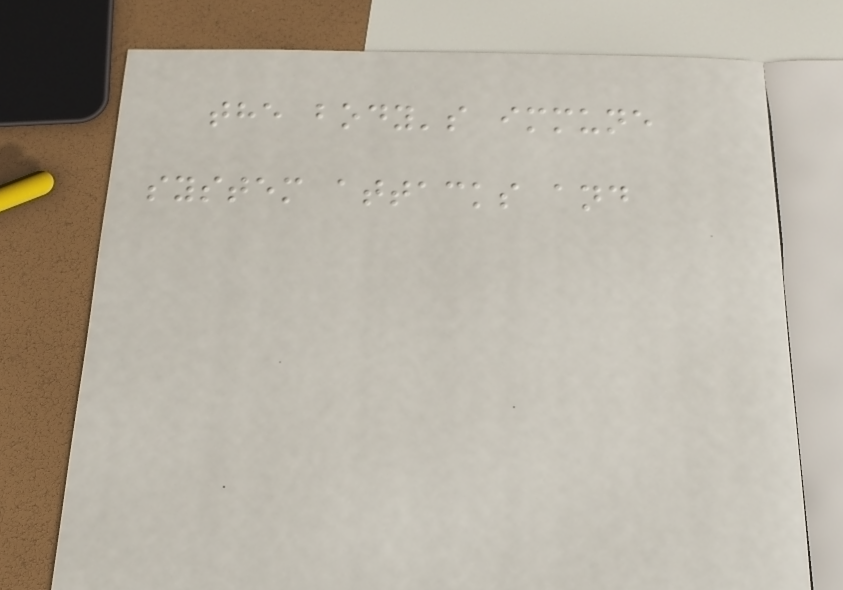the body's immune
system attacks and
